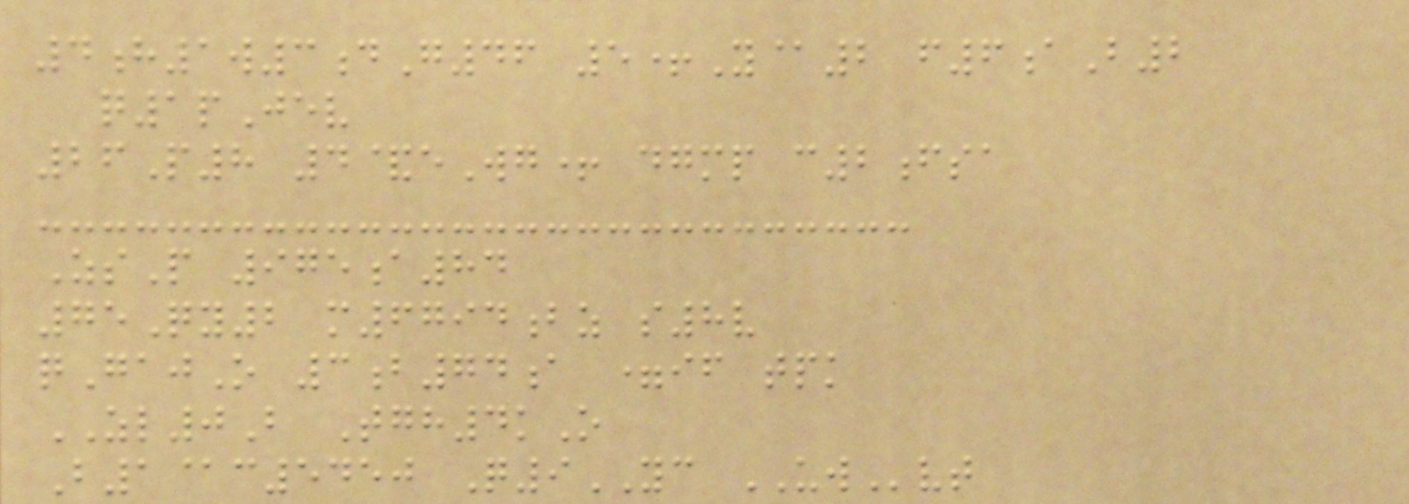4h1w3dG46 5+Y@2 f6aB2
q1pJev
26P8 4&eWg+ dgmp c2fsa
ZsP 975a84
75Qy2 m6794bz s8v
qGajO 3b74a =if tpk
ZL0B Tgh4kO
B1@c5450 Q9YC UWvt
